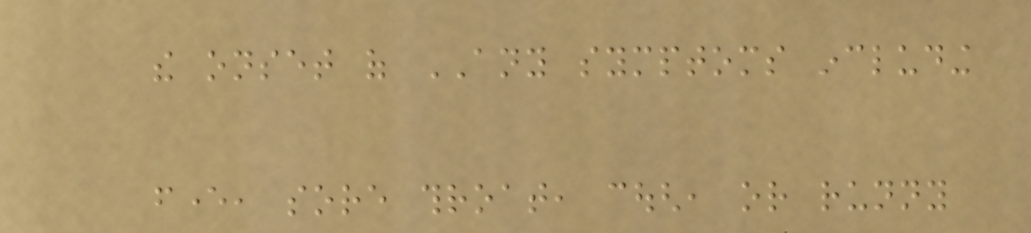the onset of ANY symptoms including
fever, sore throat, cough, or runny
